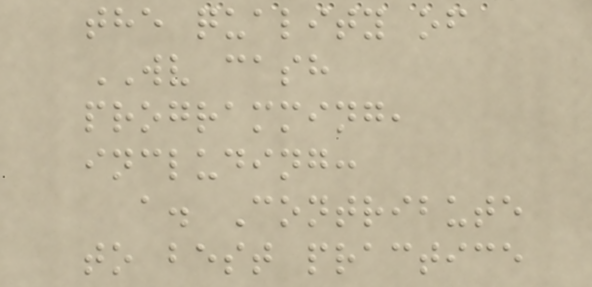the quality of
WV cash
programming,
including:
a. Contribute
to best practice
